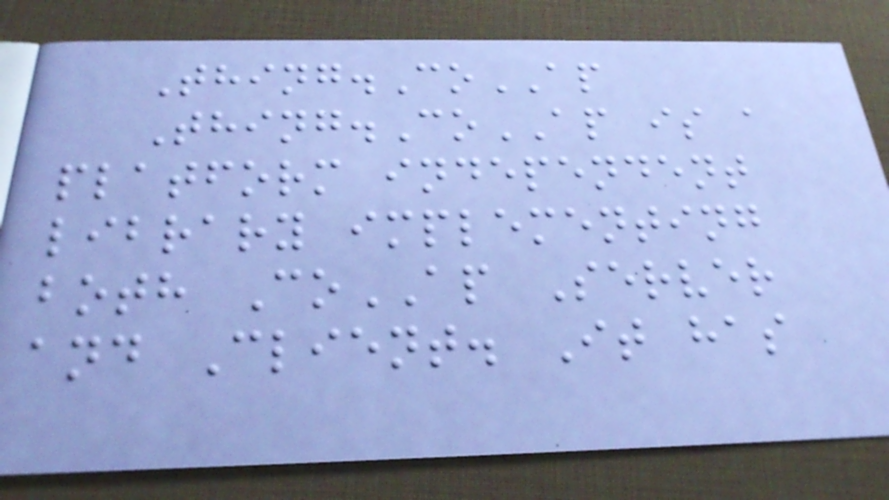Thing.CoAP
Thing.CoAP is a
platform independent
library implementing
both CoAP Server
and Client. It has
